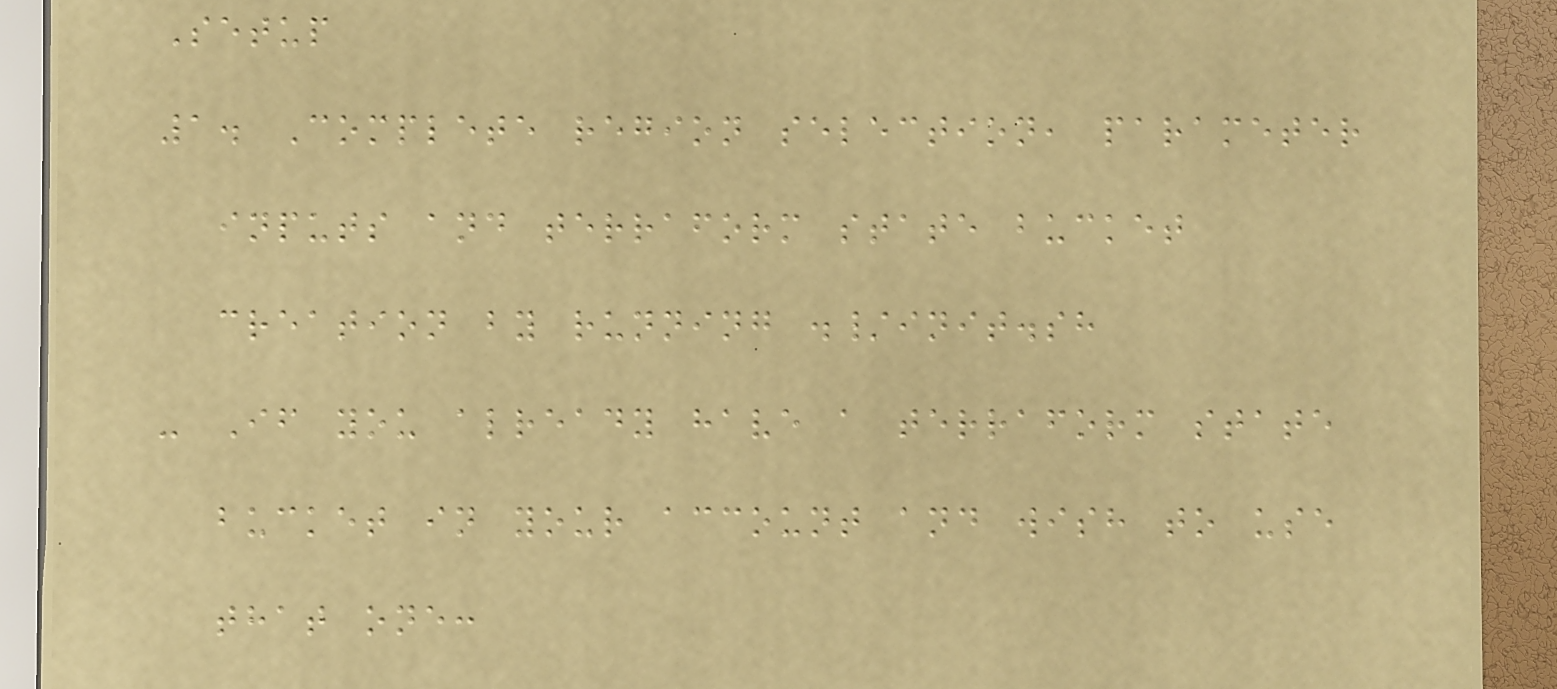Setup
1. Complete region selection, parameter
inputs and terraform state bucket
creation by running ./init.sh
- If you already have a terraform state
bucket in your account and wish to use
that one:
